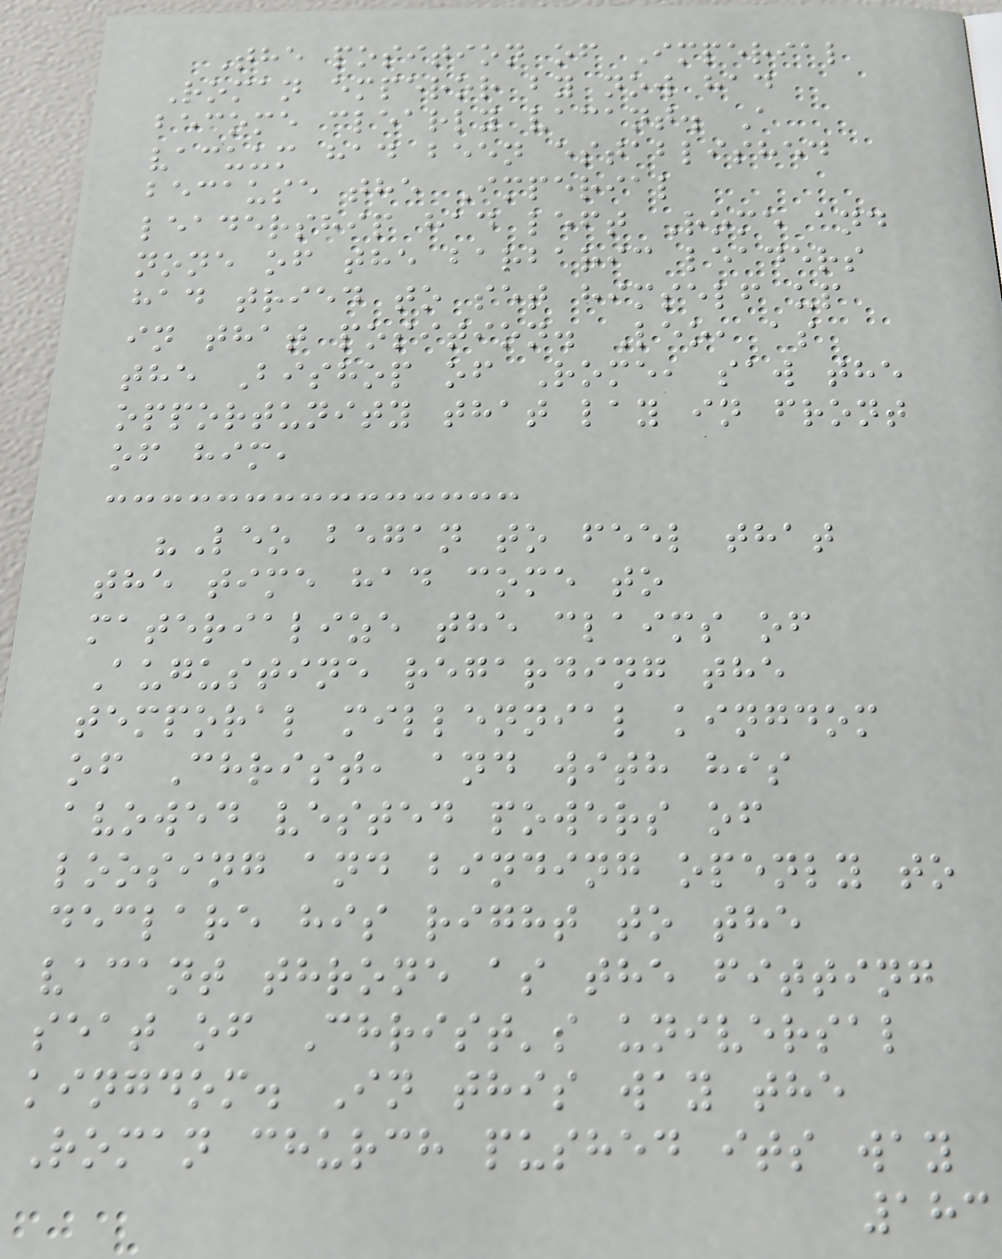The position of Imperial
Roman emperor by now had
become clearly vacant. A
vacuum had been established
because the Imperial
leadership had left Rome and
none of the barbaric leaders
had tried to set himself up
in that position. Leo, as
the Bishop of Rome, saw the
opportunity that lay in front
of him,
"Leo began to feel that
the time had come to
materialize the claims of
Augustine regarding the
temporal millennial kingdom
of Christ, and with his
avowed vested powers of
loosing and binding openly to
declare his right to the
vacant throne as the fitting
seat of Christ's universal
kingdom. In this way the
Roman church pushed its way
183
